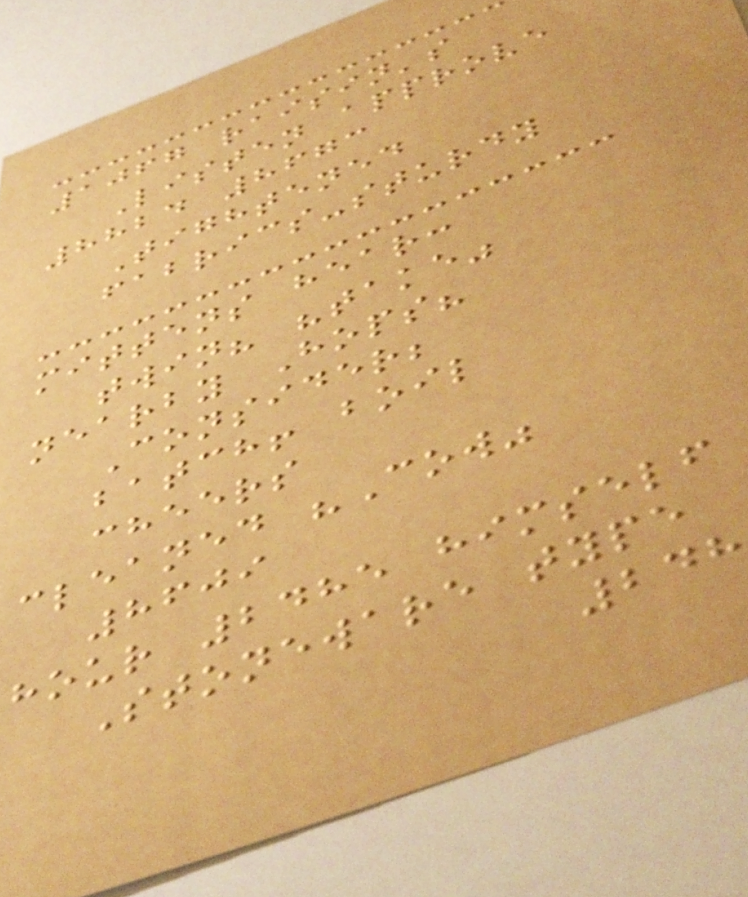1067 raisin's
Listen approve
8824 8673
Tightened
fabrics-sturdy
mittens hear:
twin? "take"
nearby Hops?
Consider;
batch! boil
cheers
cleaned "Cow"
8609
hour 2485 himself
Stoneware type
248
